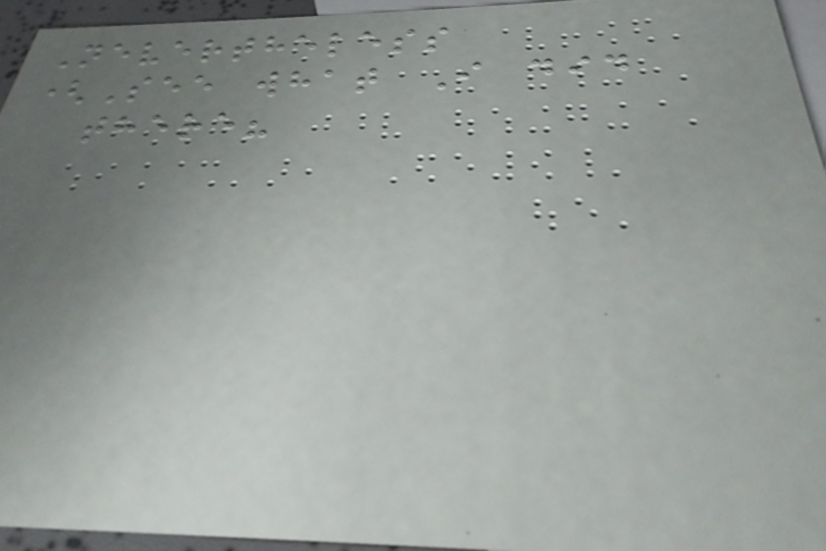Nevertheless
(See what I did
there?
